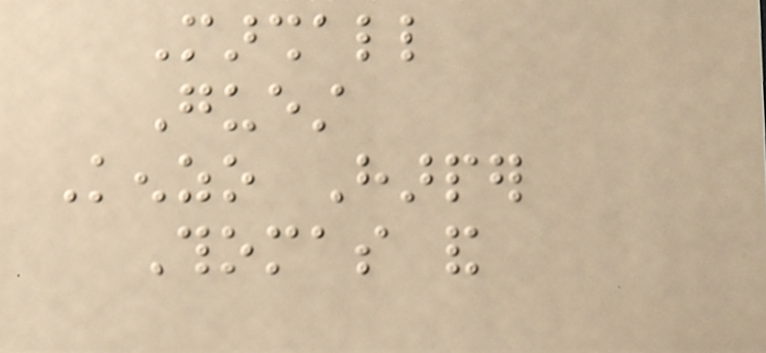Marshall
Guest
Kenzo Harper
Thomas and
